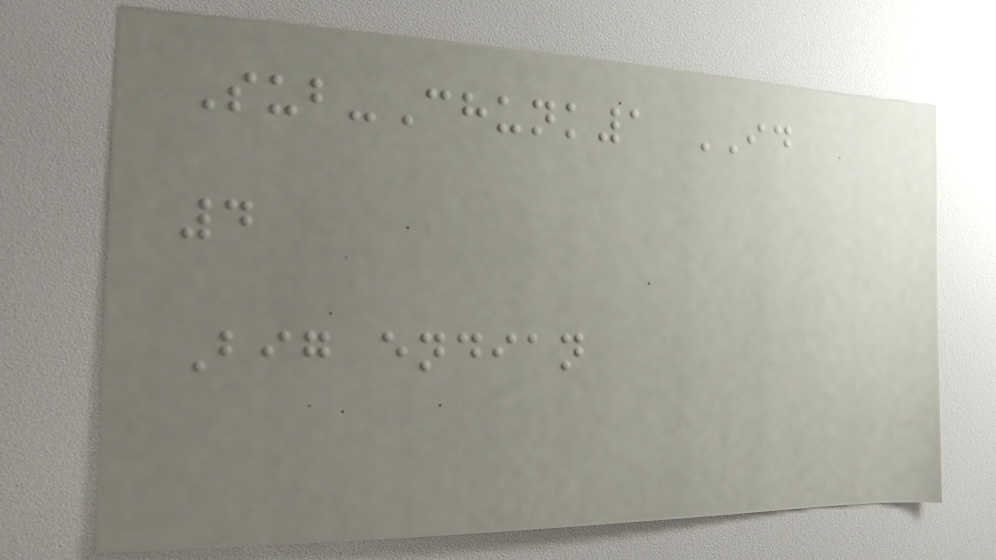Sub-Chunk1 ID
4
Big endian
